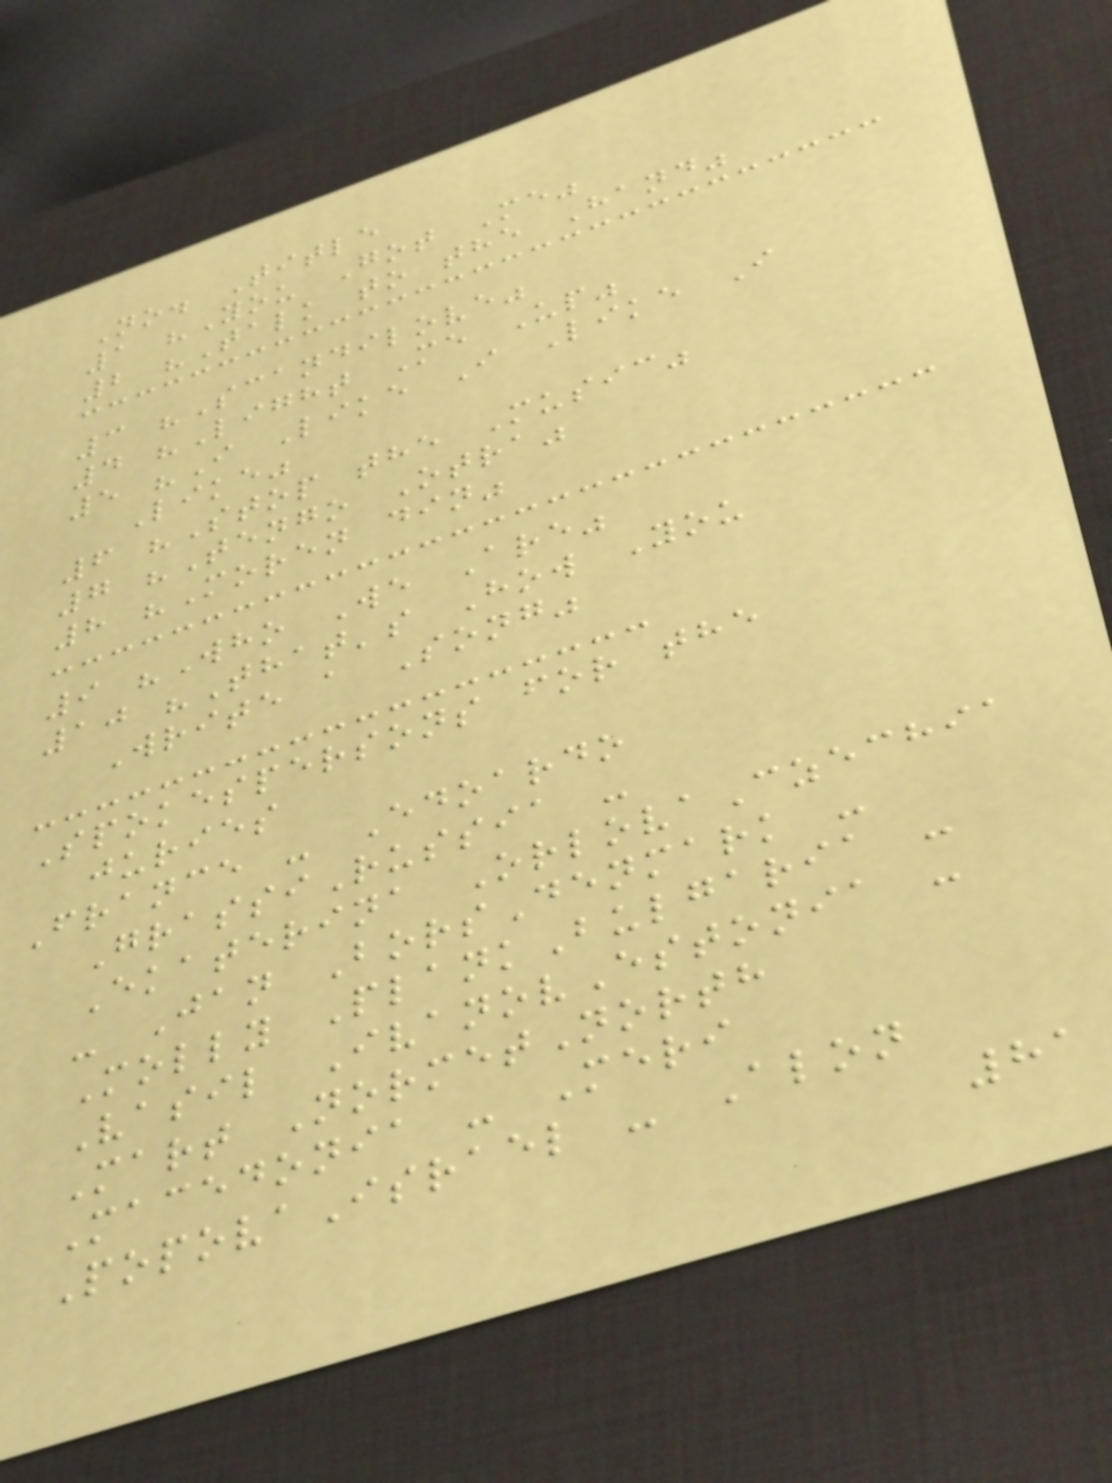No. Title
1 "You Got Me"
2 "Talk to the Hand"
3 "Scandilove"
4 "Light Me Up"
5 "I Like I Like I
Like"
6 "Stop the Music"
7 "Tengo Otra"
8 "Moren din"
9 "Who We Are"
10 "That's How You
Write a Song"
Spokespersons for the
juries
France - Edoardo
GrassiRussia -
Ekaterina OrlovaCzechia
- Jan BorsDenmark -
Molly PlankBulgaria -
Vasil IvanovEstonia -
Mart NormetNorth
Macedonia - Meri
PopovaIsrael - Alon
81
